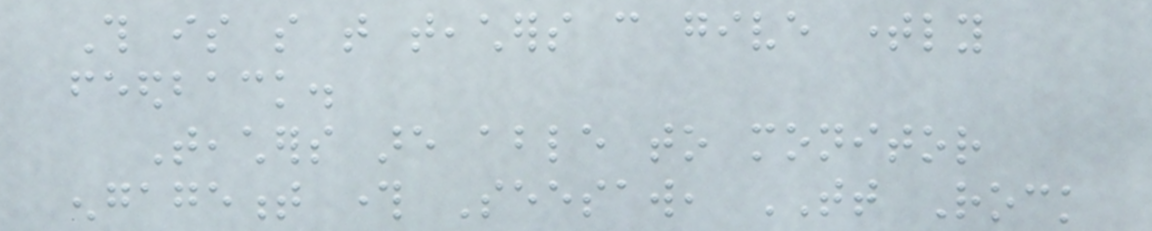This is so that teachers can give timely
feedback.
Teachers are able to monitor
engagement through Seesaw, TT Rock
